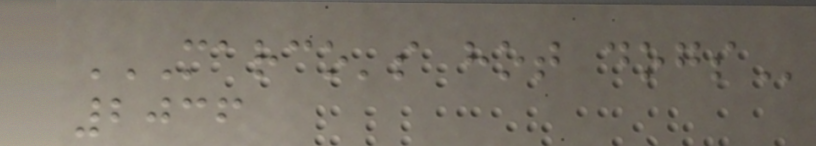MARCO'S HOT DOGS
2036
